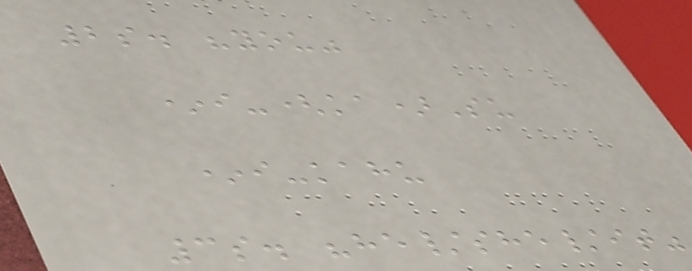2s. "you"
*i-(ka)Su
*i-kahu
3s. "he/she/it"
